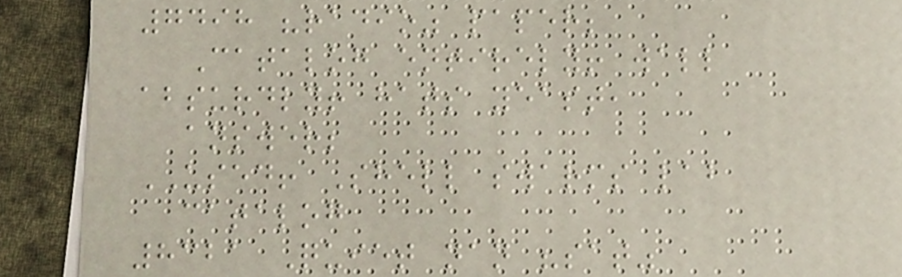7498 "radio" paper;
Catalog entirely! wall
absurdly! hats yeast,
answer;
USED! Shell swarms lab
catalog
8321 Quiet nan "sat"
